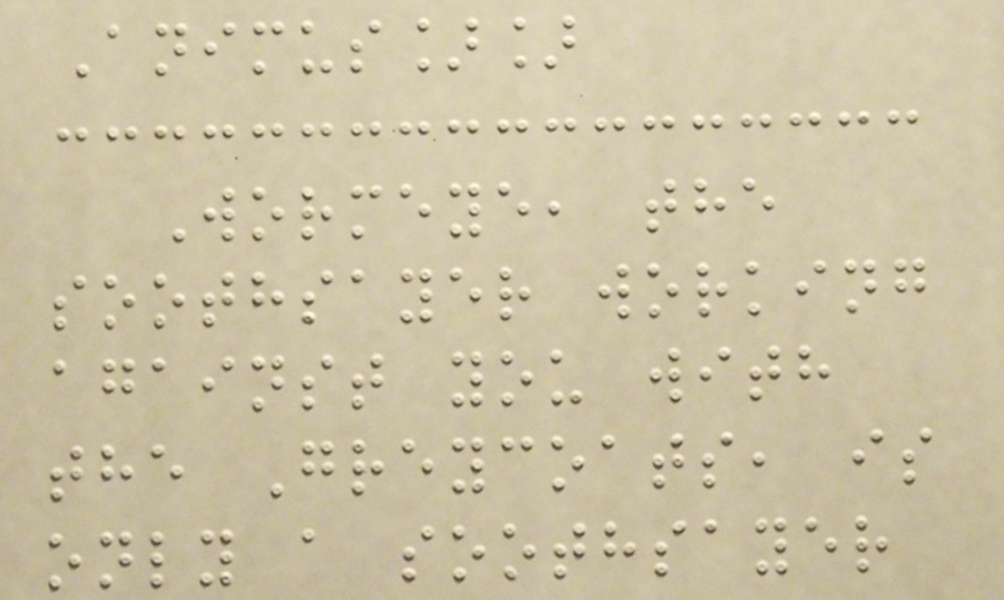Animus]]
Wormeye, the
soothsayer working
against you with
the Greycoats, is
only a soothsayer
